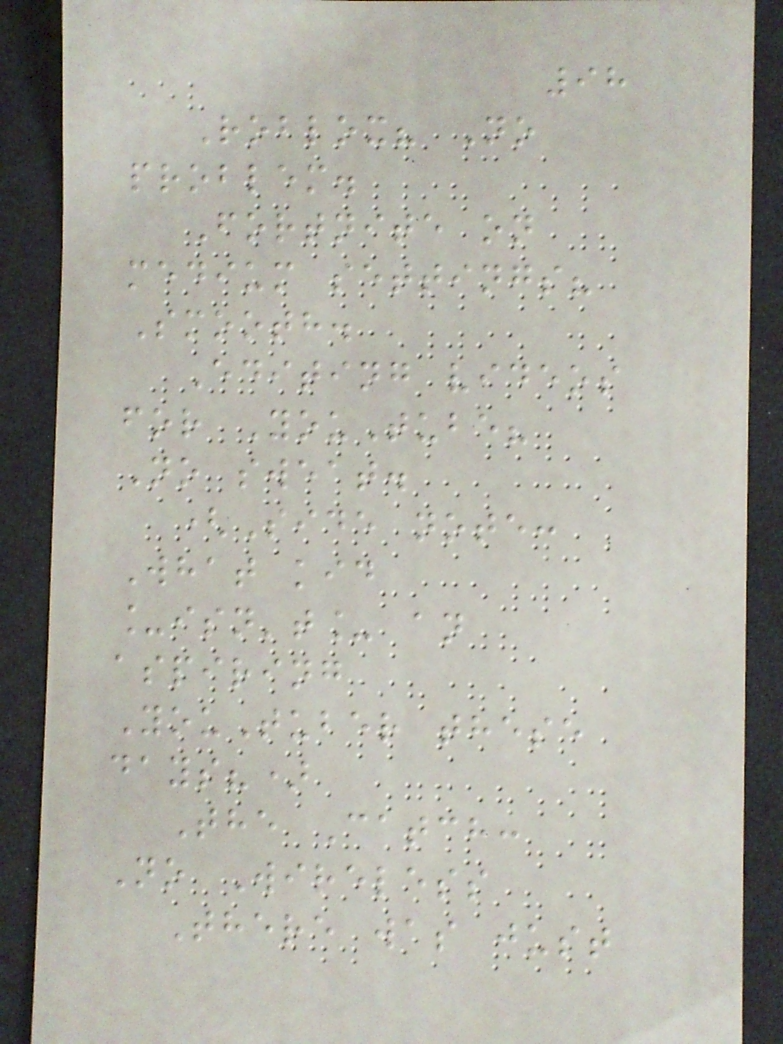98
Roblox? No
problem.
Fortnite on
medium settings?
Smooth.
Editing videos
for YouTube?
No sweat.
(Side note:
What kid
_isn't_ an
aspiring
YouTuber these
days?)
The Catch:
No Wireless
There was just
